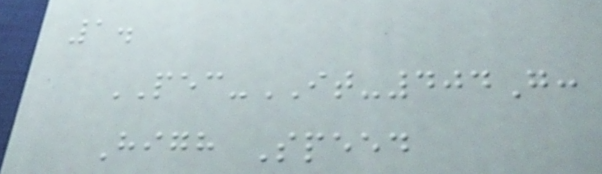1.
PEC-IT-404G:
High Speed
